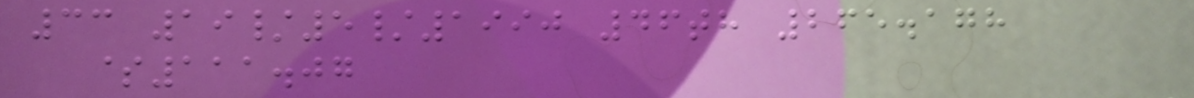33 19/5/1990 46th 265.178
$111.07
